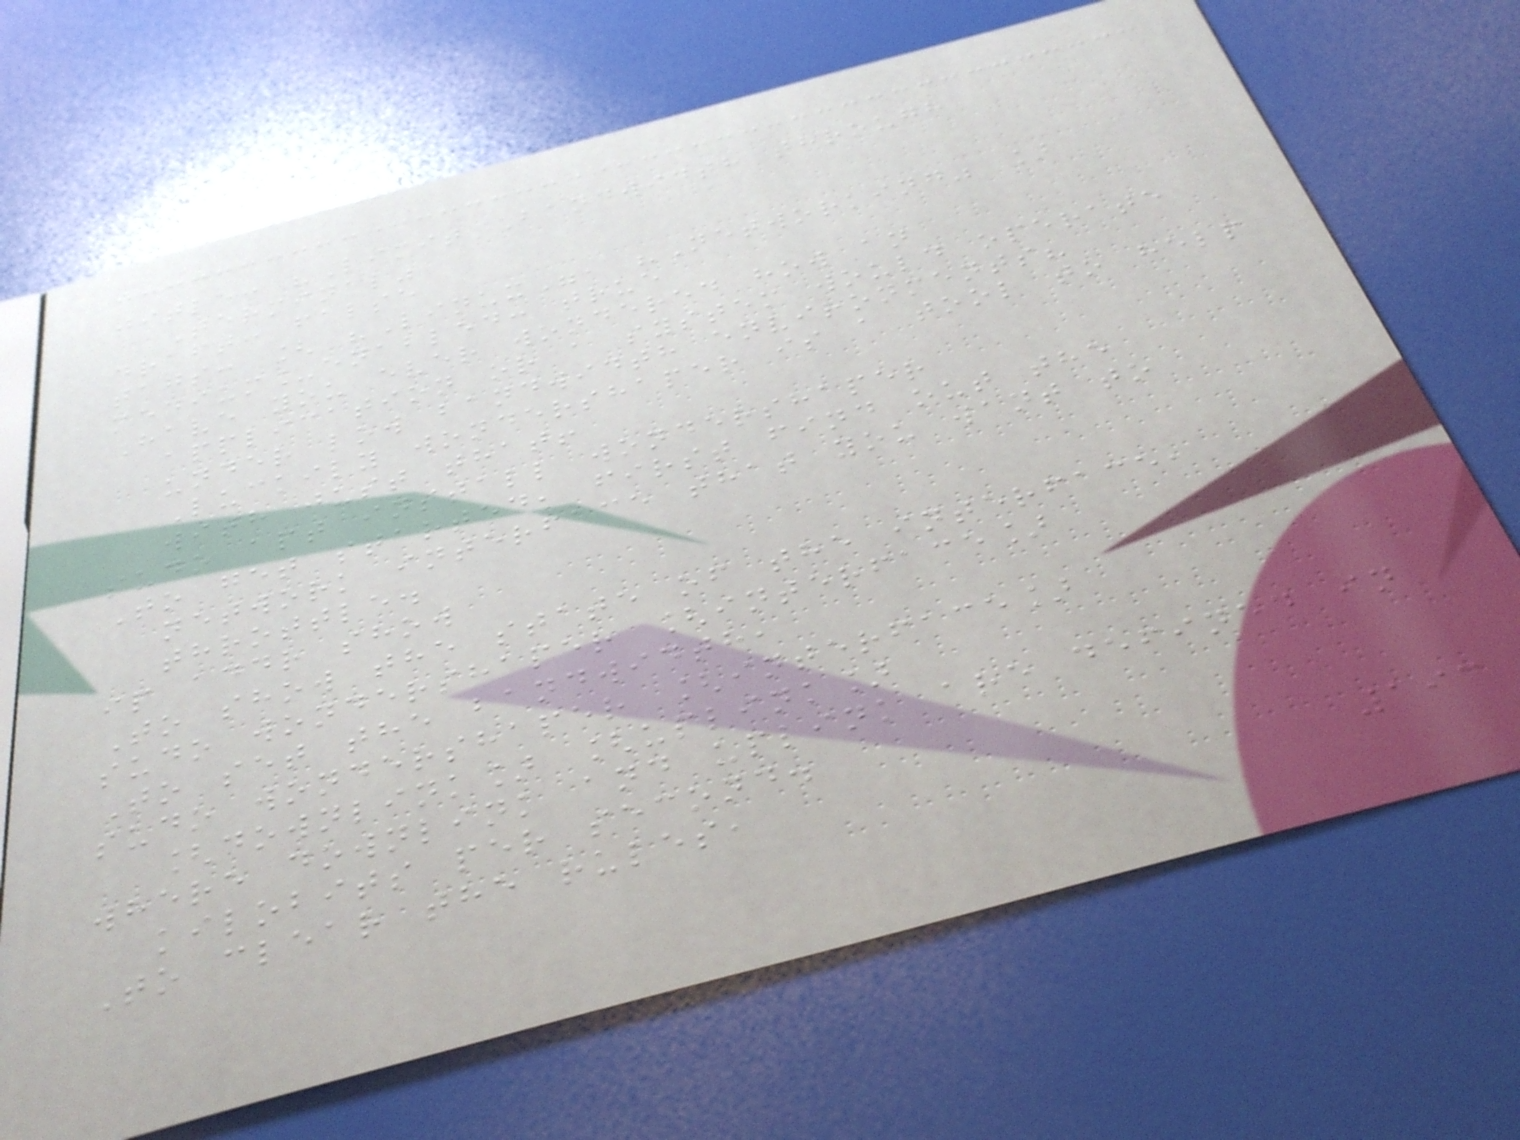title: "Limit Bandwidth through
Terminal"
draft: false
tags: [ "Linux", "Networking" ]
medium_enabled: true
Have you ever wondered how an
application or a system would operate
under low bandwidth environments?
Luckily wondershaper is a tool to help
with just that!
sudo apt install wondershaper
To get started, first find out the
network interface that you want to
throttle.
ip addr show
To show the state of the interface,
sudo wondershaper [interface]
To set the bandwidth,
sudo wondershaper [interface]
[downlink] [uplink]
where downlink and uplink are defined in
kilobits per second.
To clear the rules,
193
